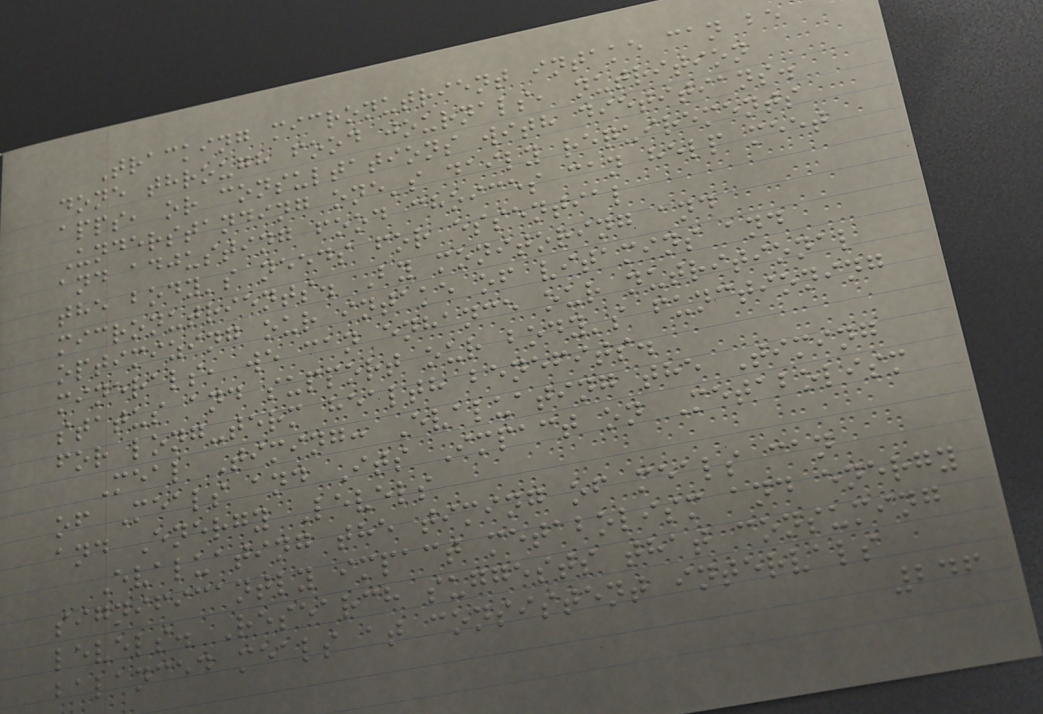Tracking micronutrient intake can be
done through food journals, nutrition
apps, or consultations with dietitians.
Understanding one's daily requirements
and adjusting food choices can help meet
the body's needs for essential
micronutrients. By monitoring and
optimizing our intake of vitamins and
minerals, we can enhance our nutritional
status and support our body's functioning
for long-term health benefits.
Meal Timing: Evaluating the Timing
of Meals and Its Impact on Metabolism
and Energy Levels
Evaluating the timing of meals can
significantly impact metabolism and energy
levels. Research suggests that consuming
balanced meals at consistent intervals
246
